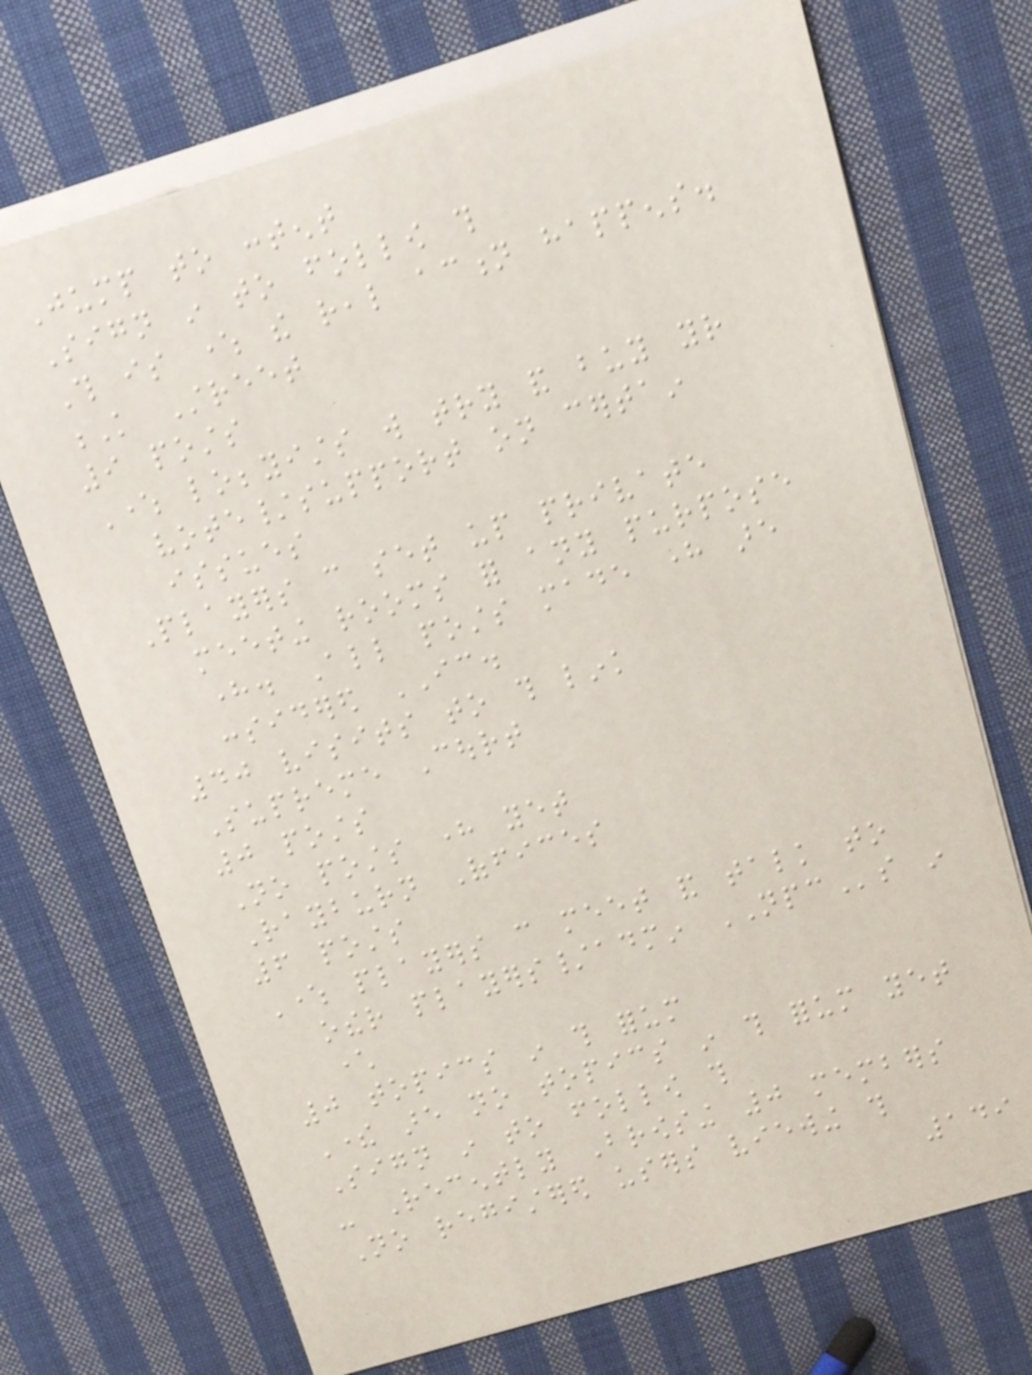Jump to content
Sign in to follow this
This is where the real action happens.
K Street
9 posts
Where lobbyists will try and buy your
vote/support on certain
issues
Players can set up private
meeting rooms for any purpose
here. All posts made here are
considered IC.
40 visits to this link
Supreme Court
0 posts
No posts here yet
Rayburn Offices
6 posts
Where players can meet and talk to
other players/admin NPCs in
character
0 topics in this forum
There are no topics in this forum yet
Sign in to follow this
- Recently Browsing 0 members
No registered users viewing this
149
